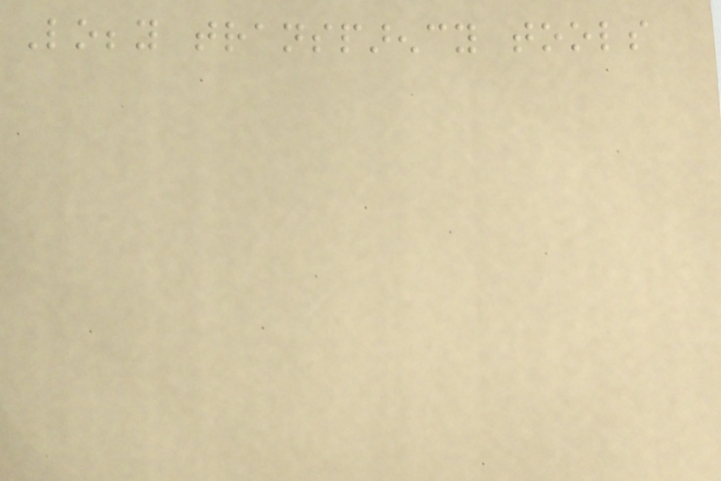Lobby transparency tools
